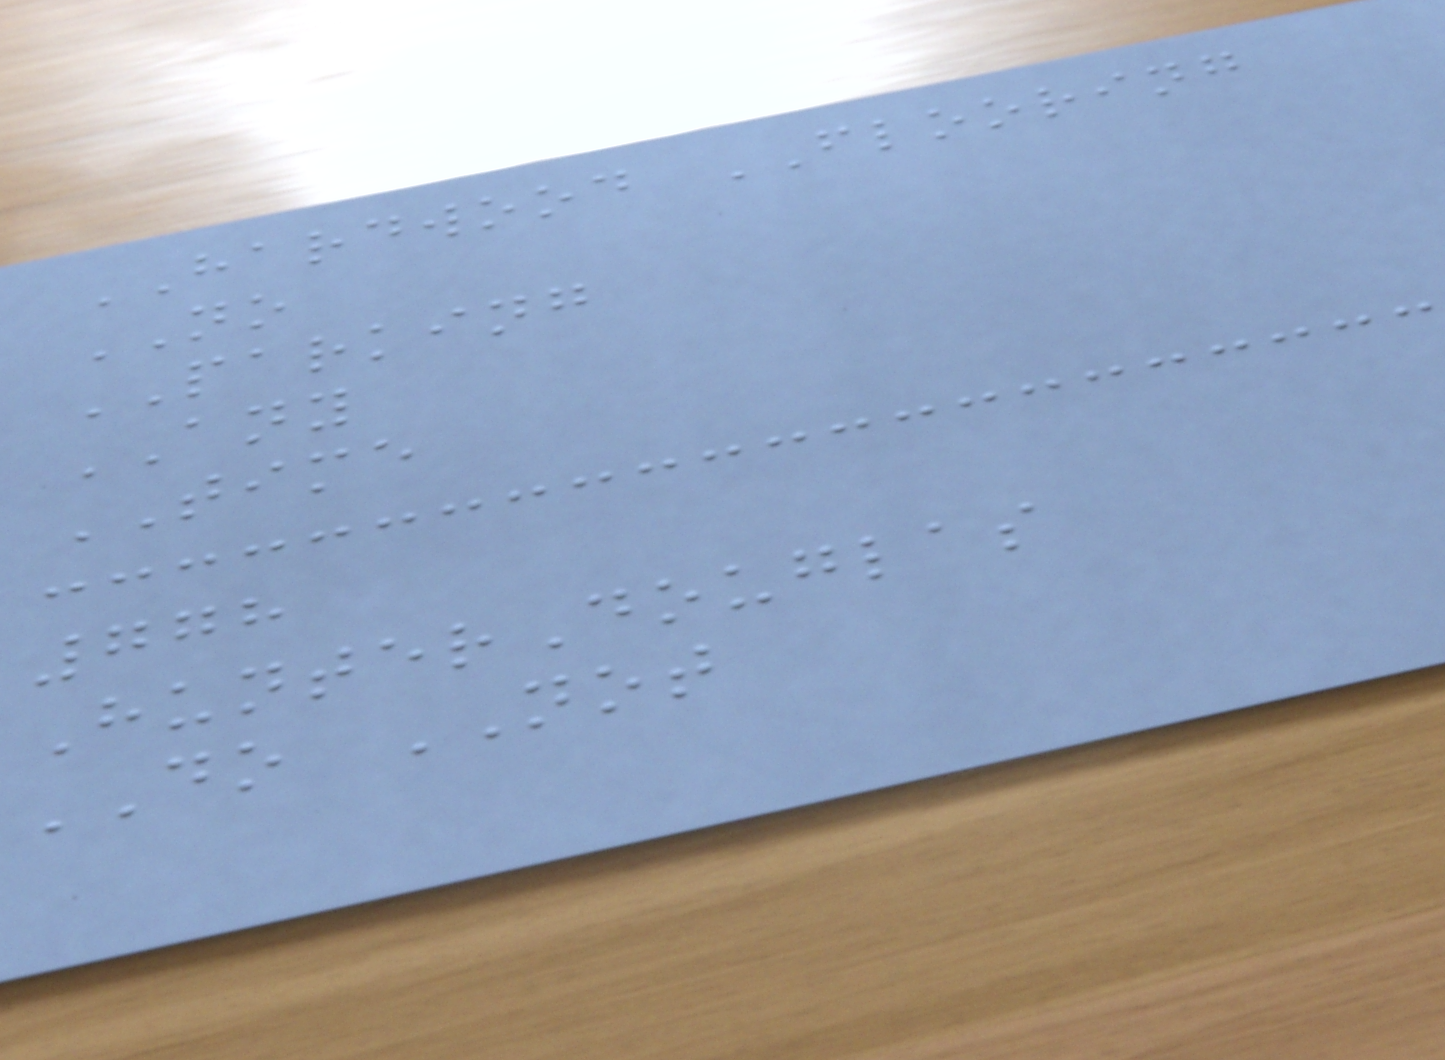HARDWOOD FLOORING
NO
PARKING
ANY
TIME
778
HunterDouglas
DO NOT
